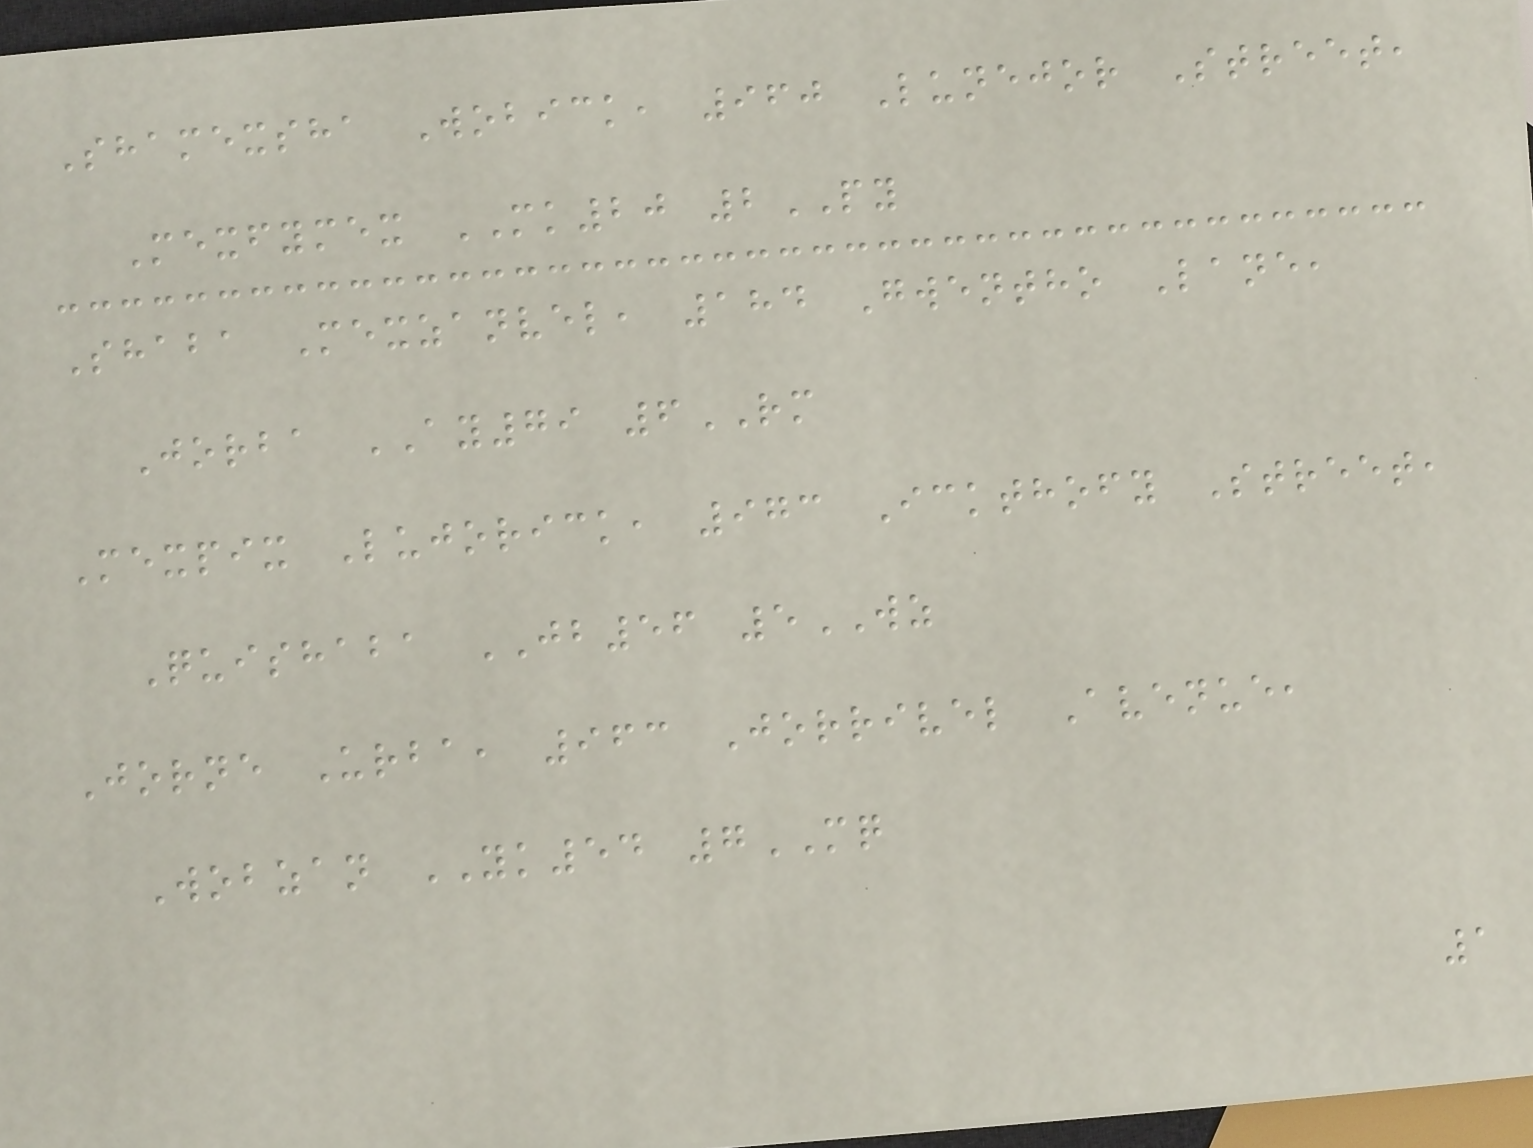Shamexsha Wobick, 960 Lunejor Street,
Mexfymex MK20 2PY
Shaba Mexzanvel, 184 Gwentho Lane,
Jorba AY79 6RM
Mexpix Lujorick, 973 Ickthofy Street,
Quishaba JB56 5WZ
Jorne Urba, 963 Jorrivel Avenue,
Wobzan YK54 7MQ
1
